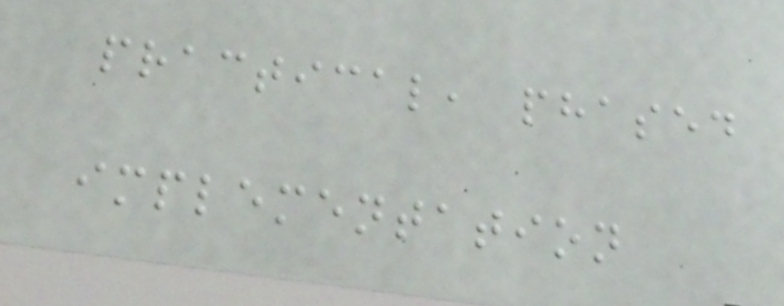practical, phased
implementation
